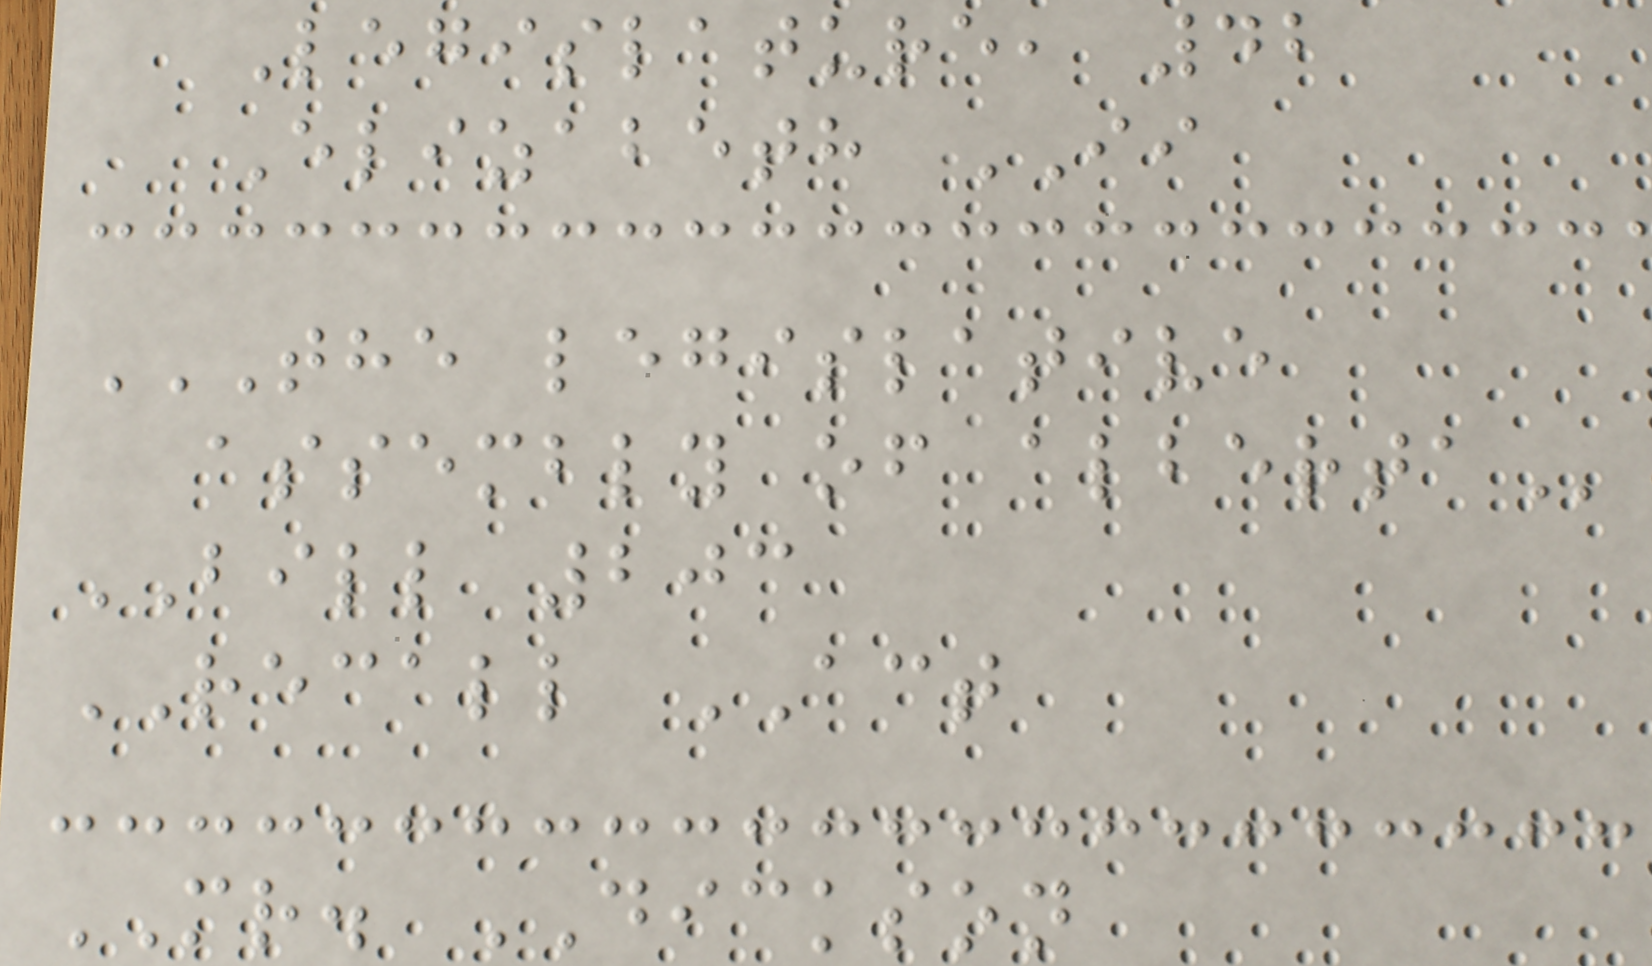Legislature, 42
Elizabeth II
THE LEGISLATIVE
ASSEMBLY OF ALBERTA
BILL 203
RECALL ACT
MR. DICKSON
